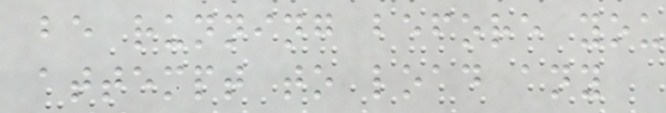be running before you
attempt to load any
